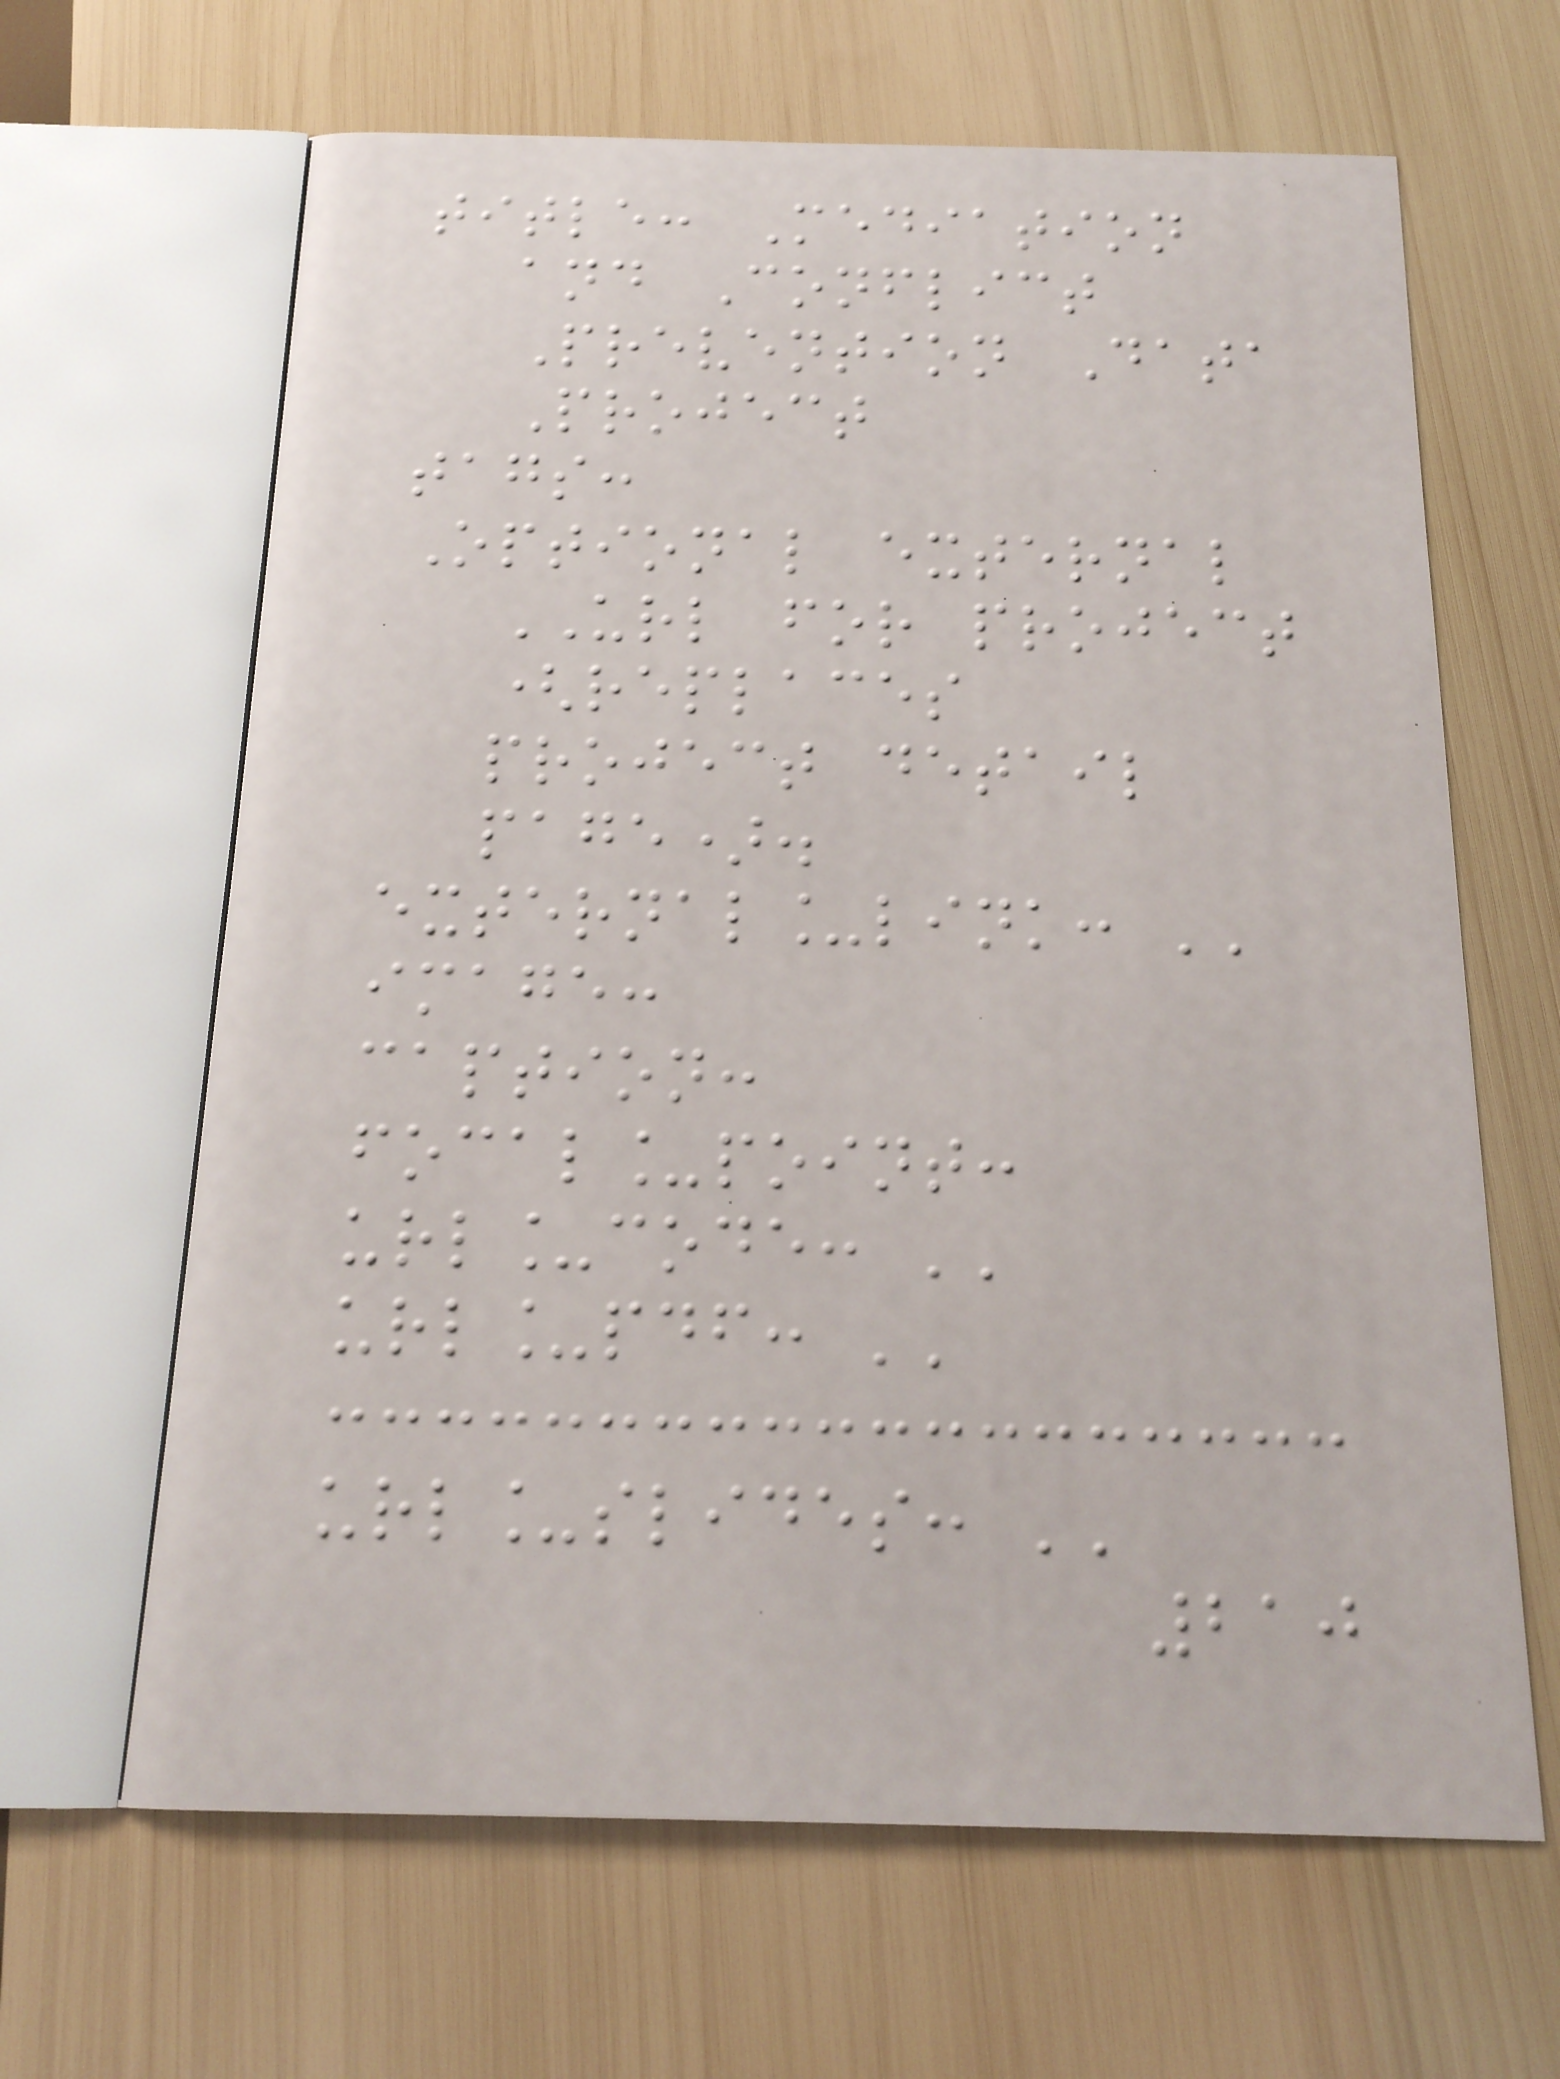title: Mediation
and Conflict
Prevention Data
Project
tags:
Optional external
URL for project
(replaces
project detail
page).
external_link: ''
image:
caption:
focal_point:
url_code: ''
url_pdf: ''
url_slides: ''
210
